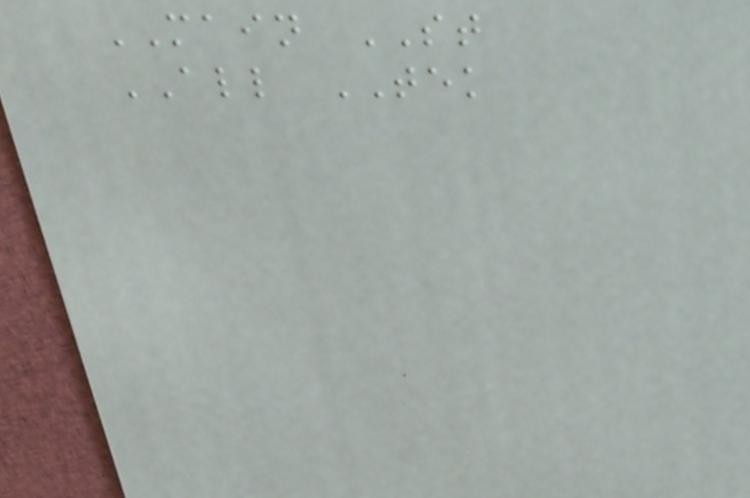MAIN ST
ALL TEK
